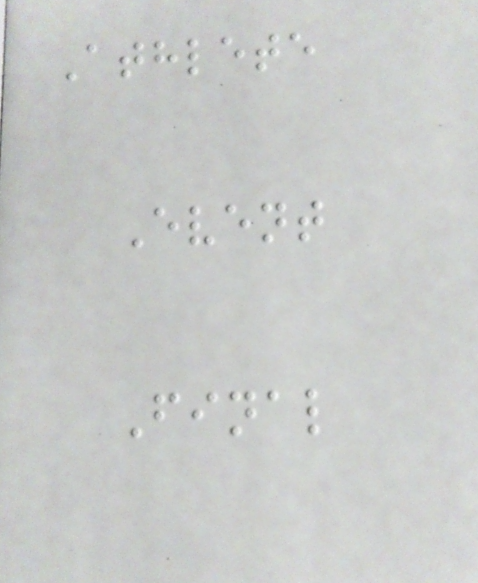Athlete
Event
Final
